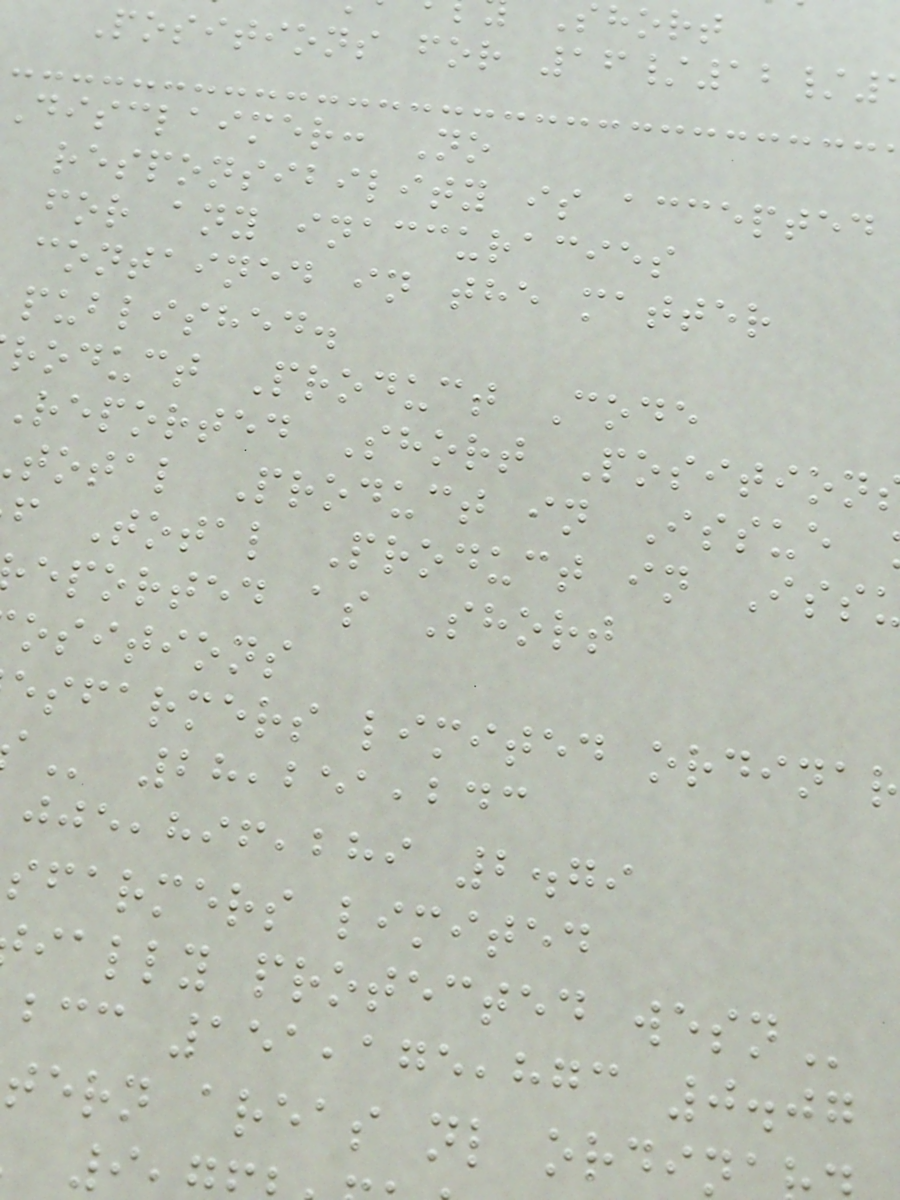Positions for 16/12/
Disclaimer: No
responsibility is accepted
for any inaccuracies
contained in the matter
published.
roduct Product Code
reported Short Position
total Product in Issue
f Total Product in Iss
eported as Short
ositions
esfarmers limited
28,251,243
,bhi 2.79
sfarmers limited
ially protected
bcc 151,175,873 0.07
tern areas nl
